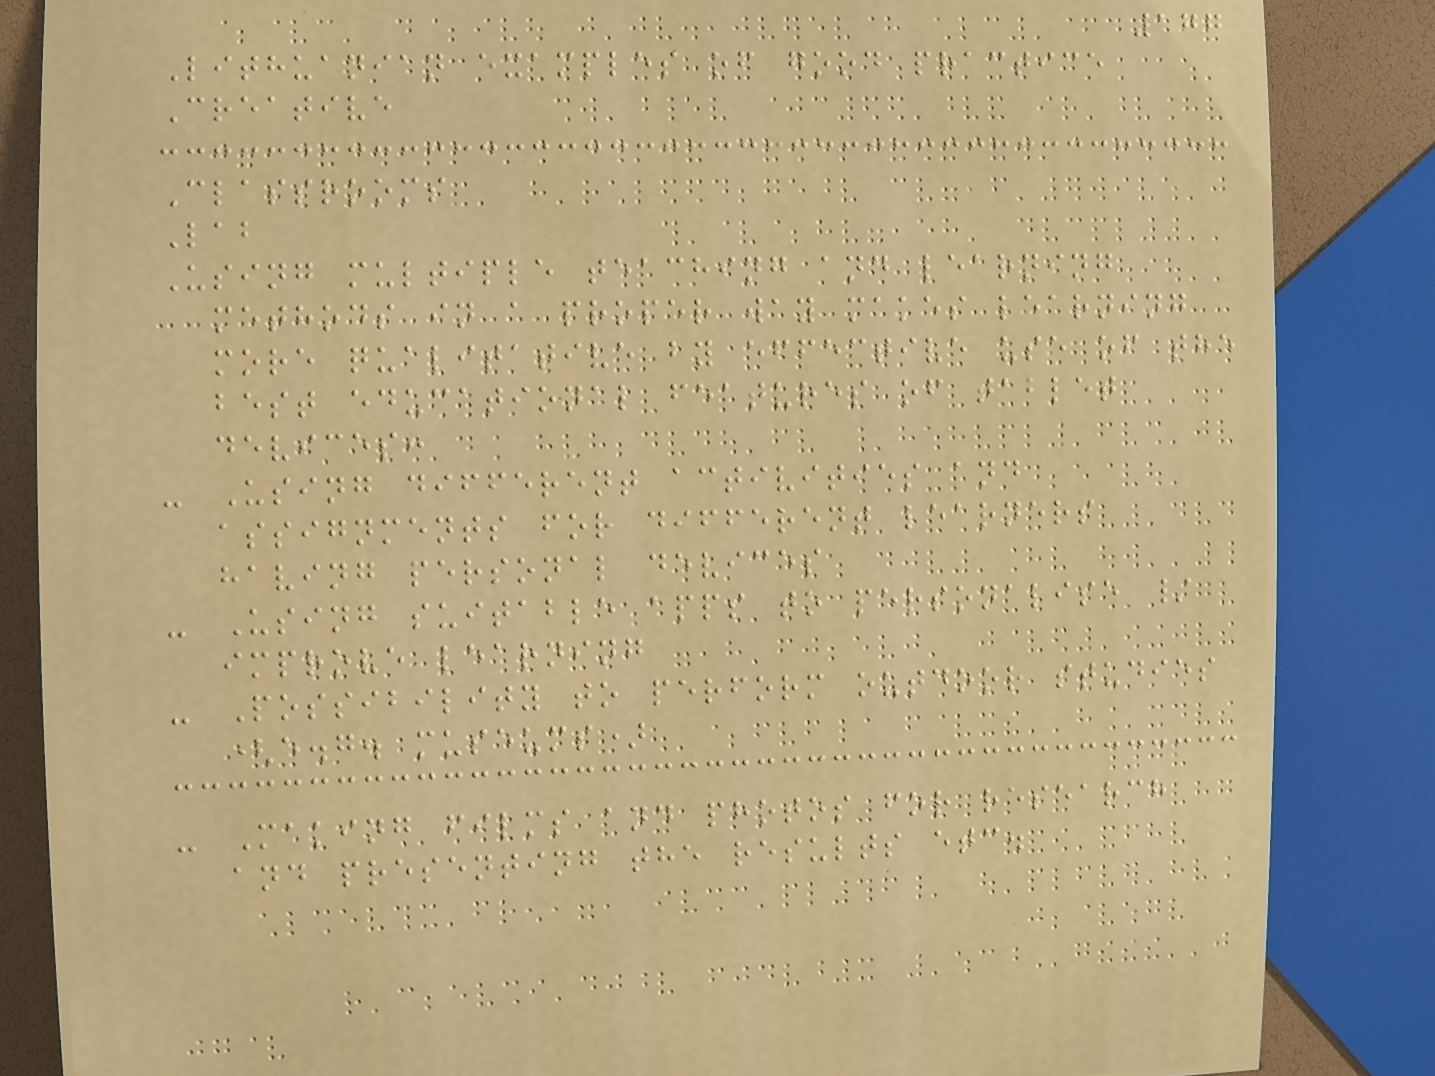177
Lithuanian examples of good practice
Creative
Classrooms
Lab
Using multiple teaching and learning
methods in a proper way makes learning
more qualitative by effective use of the
best educational features of tablet
devices:
- Using different activities and
assignments for different learners
having personal devices
- Using suitable apps to personalise /
improve learning
- Possibility to perform outdoor studies
(e.g. museums)
- Making films and photos for research
and presenting the results etc.
